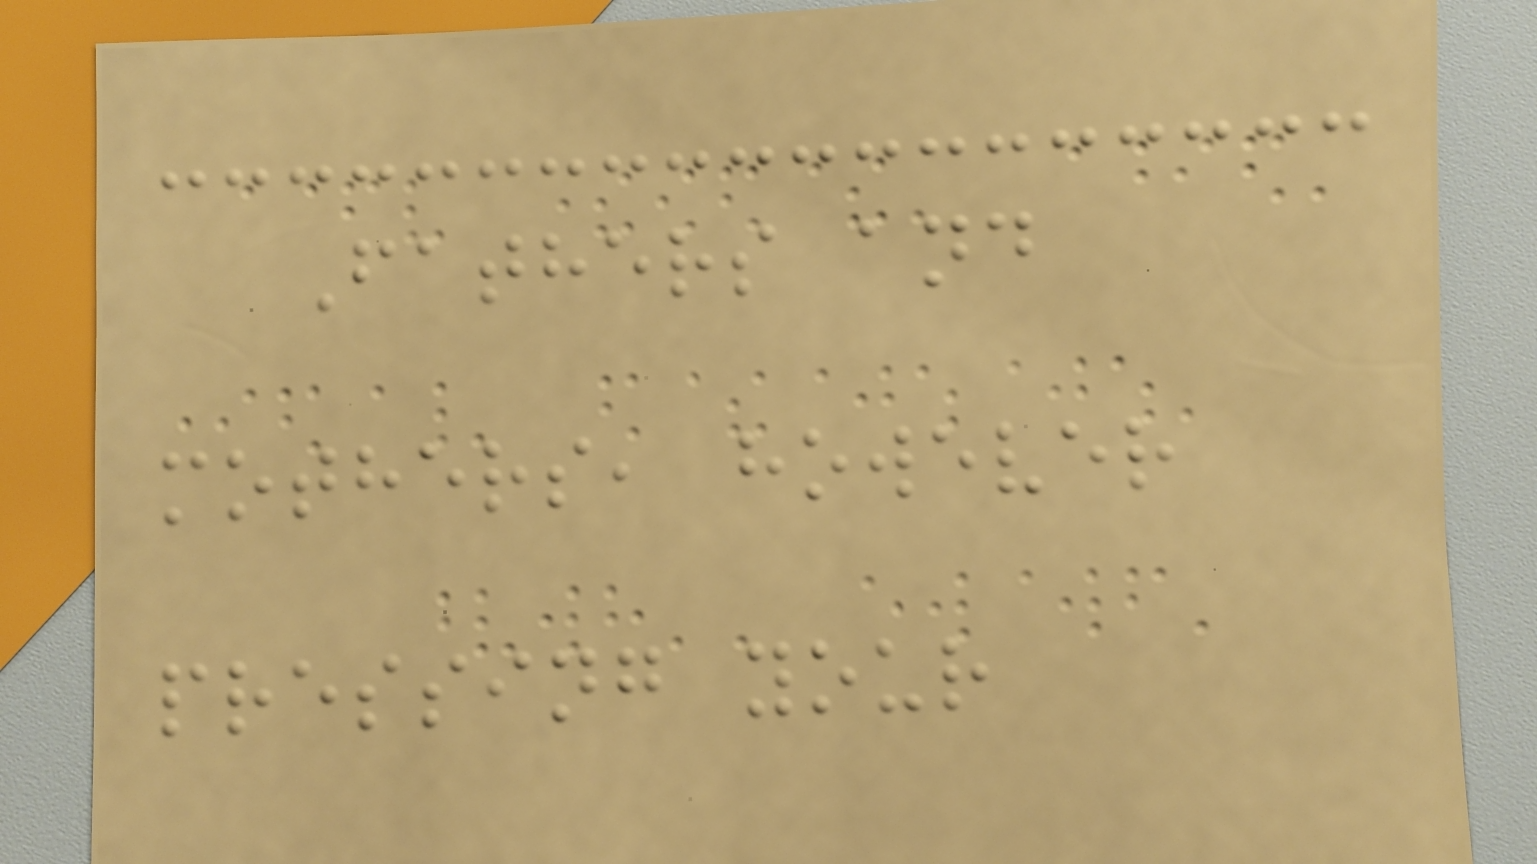Fathers and
mothers, however
pressing your
